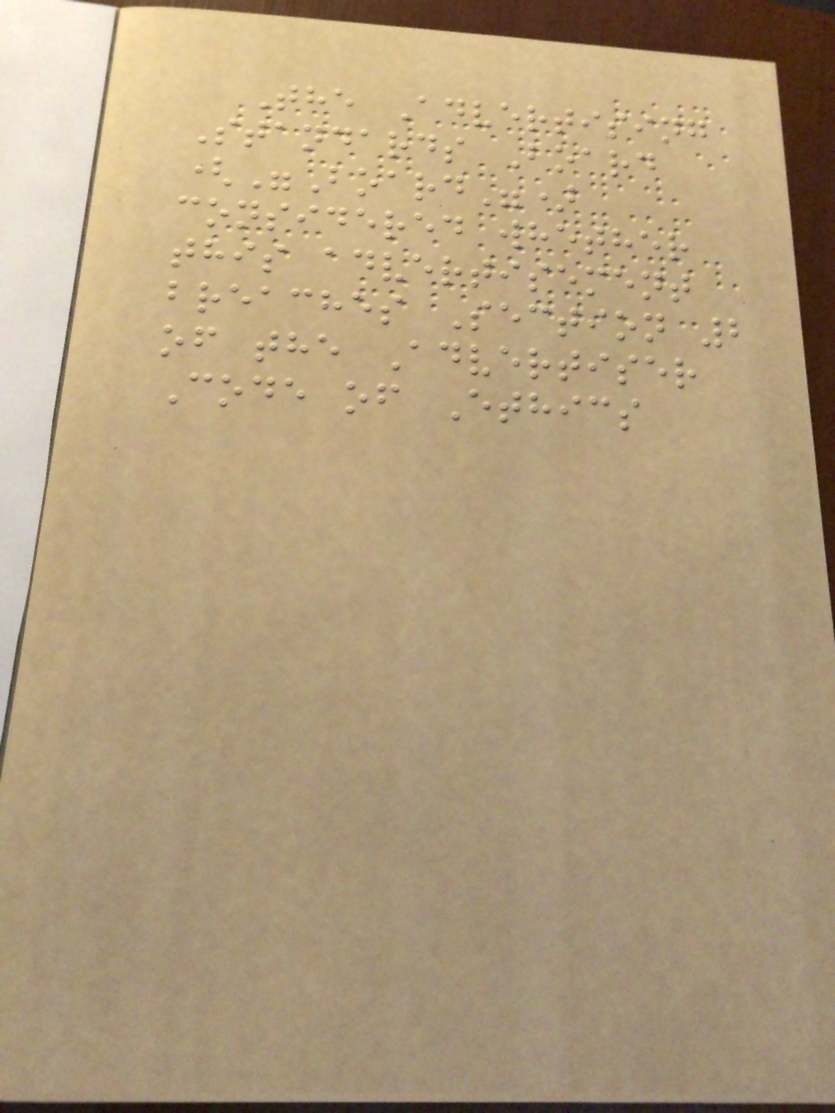The Advertising
Standards Board
("Board")
considered whether
this advertisement
breaches Section 2
of the Advertiser
Code of Ethics
